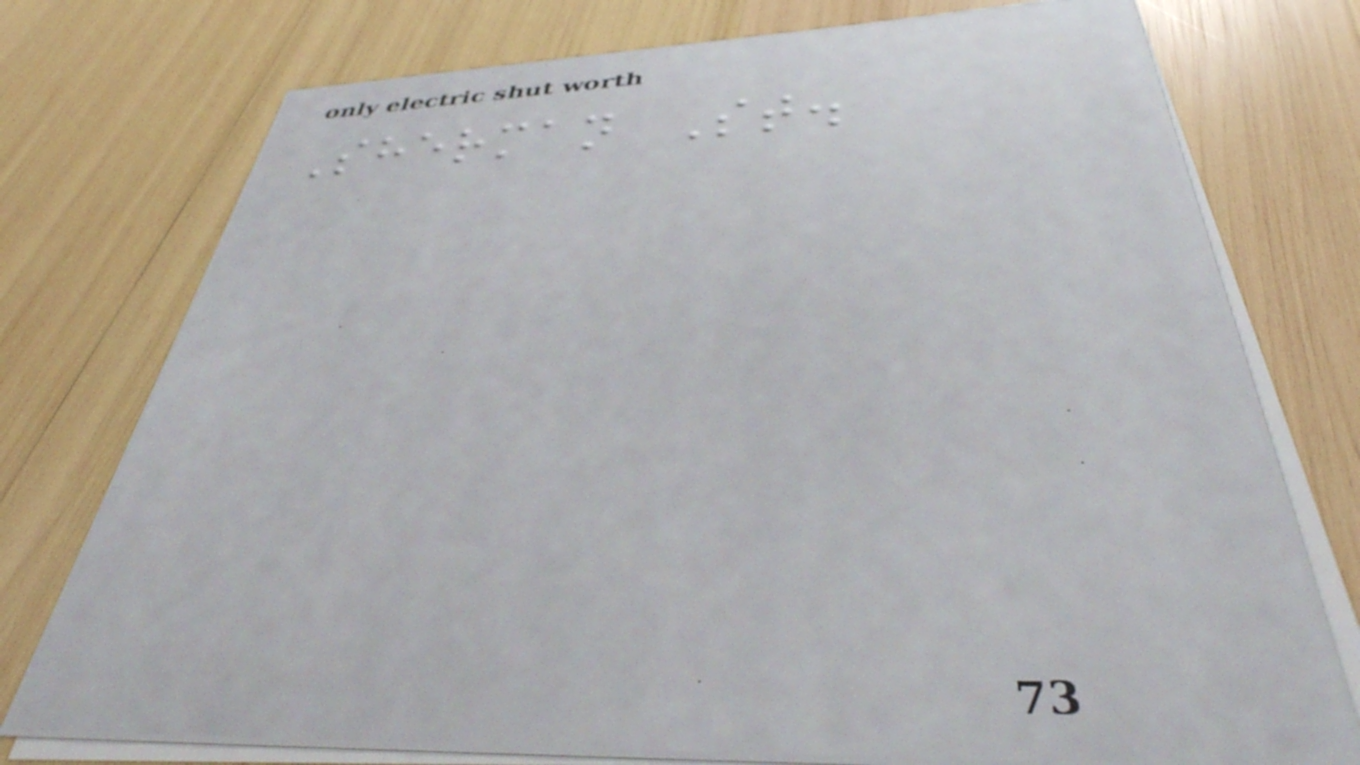Sherman St.
